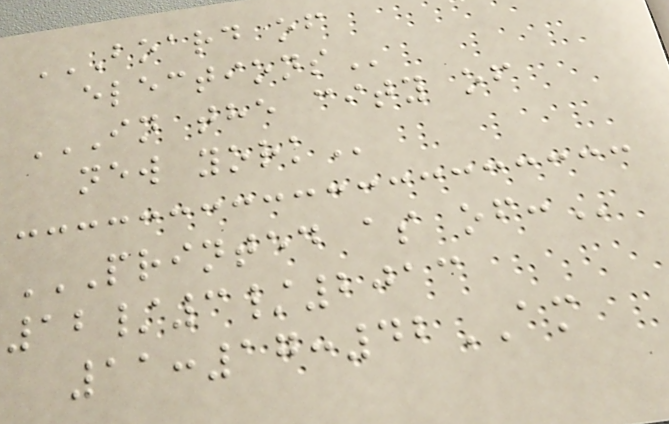BOARD OF
ELECTIONS
IN THE CITY OF
NEW YORK
PRINTED AS OF:
12/3/2013
11:17:42AM
